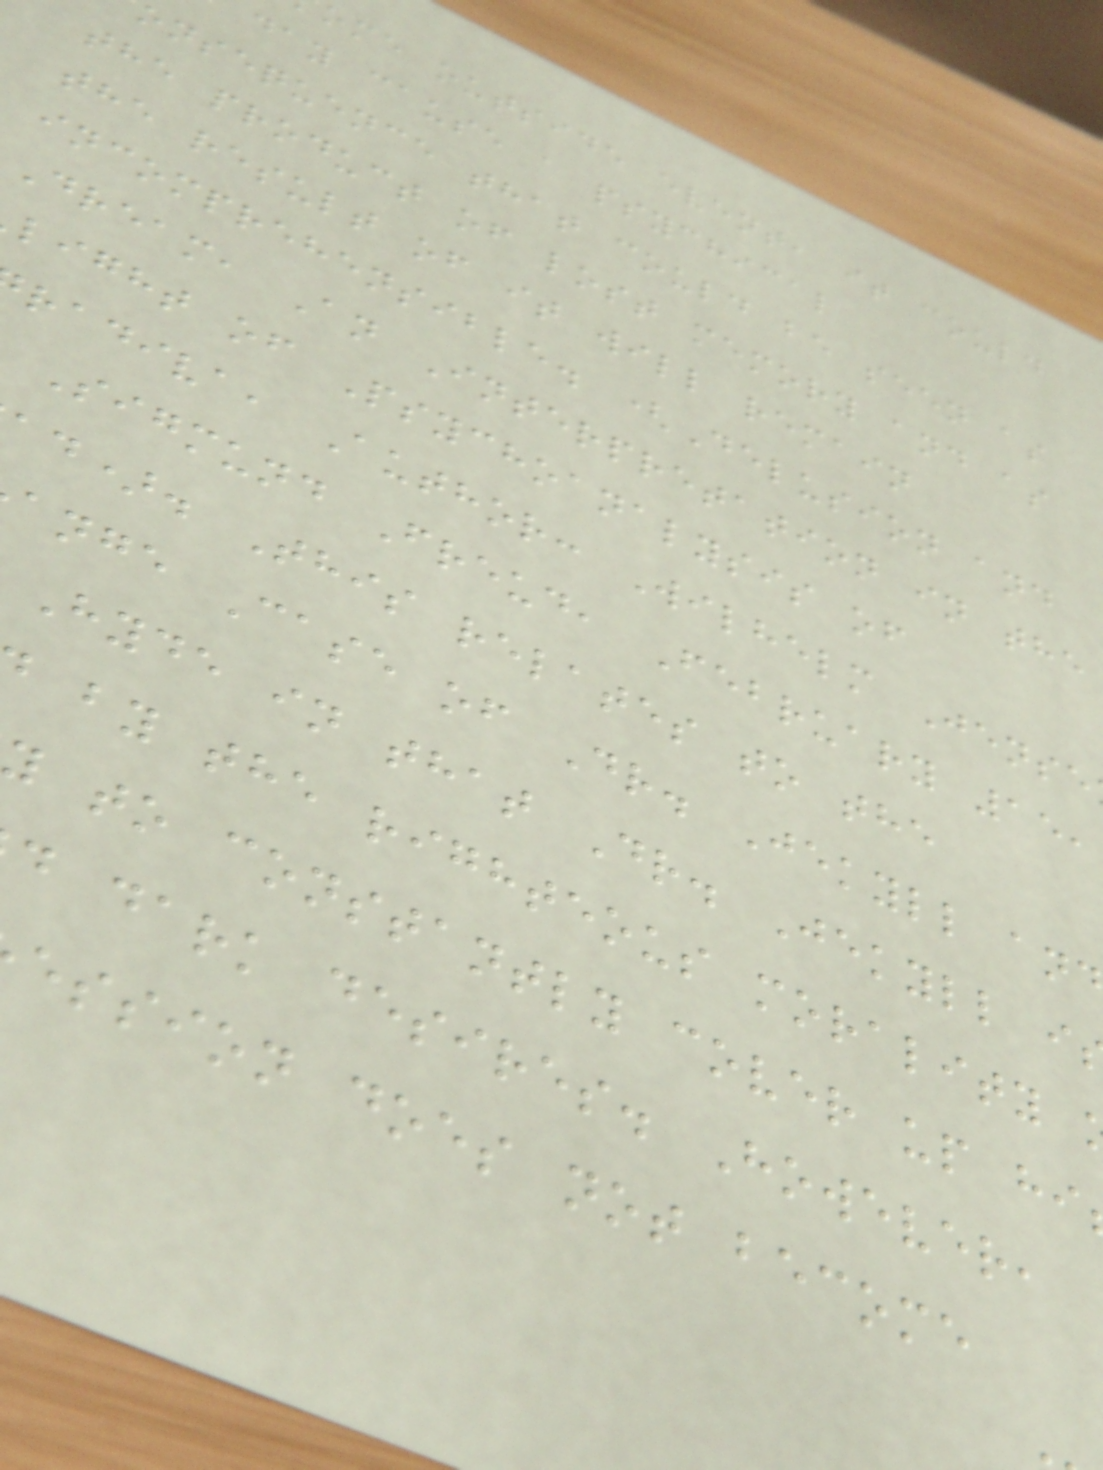ome outside event, it could
day cause a psychical
onsequence that could be seen as
the product of lost memory and as
the result of it will remain
incomprehensible. (Delusion and
Dream, An Interpretation in the
light of Psychoanalysis of
radiva, Author: Wilhelm Jense
Sigmund Freud, February 15,
ad). This relates to the
ange Case of Dr. Jekyll an
Hyde in that Dr. Jekyll i
by the righteous morality
y to constantly cover up hi
d dark desires. However,
ession does not become
